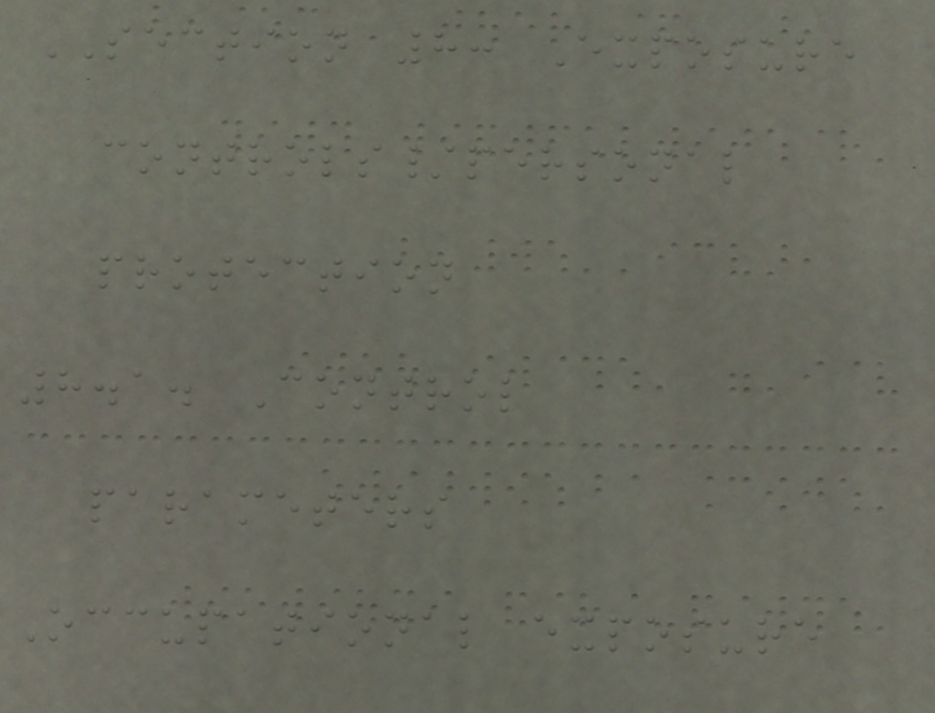SECTION 8: Exposure
controls/personal
protection
8.1. Control
parameters
Occupational exposure
